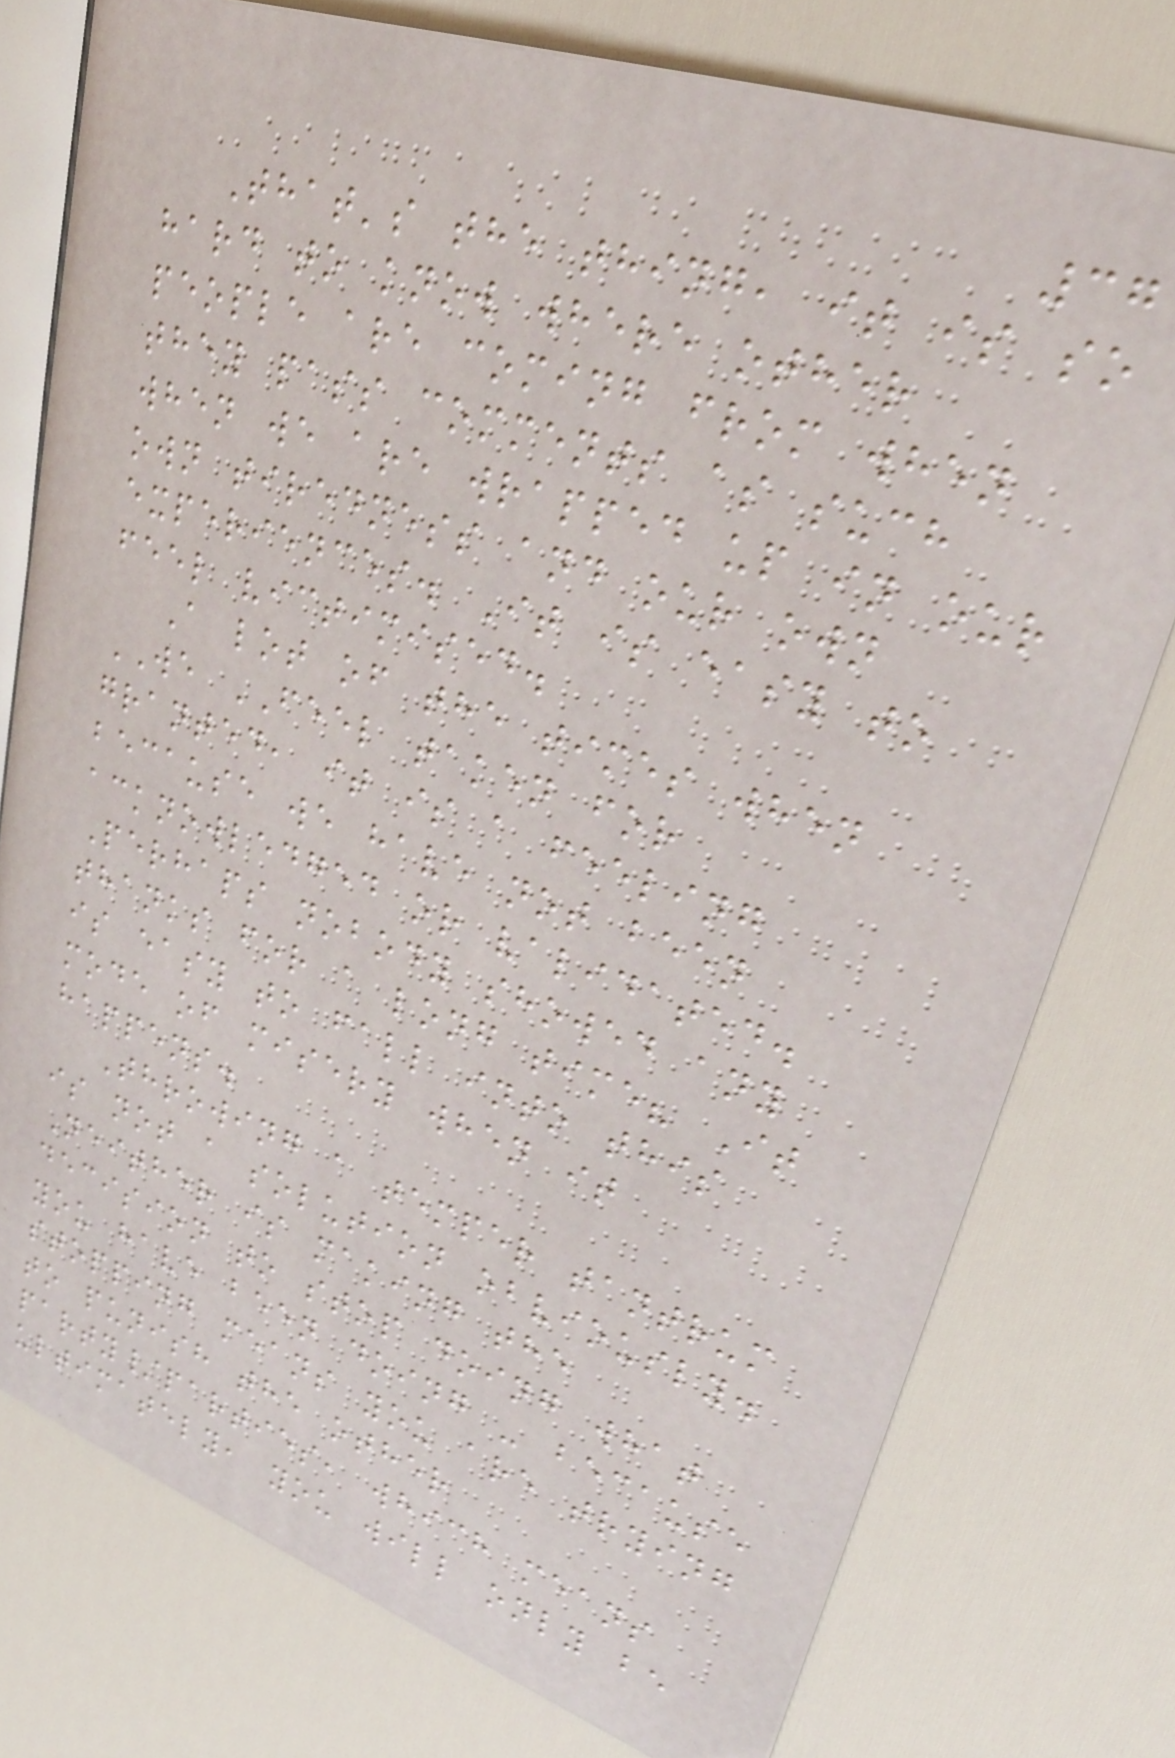37
That's the thing, it is so
hard to know where other
people are coming from when
they pass comments as such
when we are wrapped up in our
own tiredness and our own
experiences. It is easy to
feel victimised.
A lot of the times when
WE FEEL taken for
granted, it is a feeling
because we have not been
acknowledged or validated.
Perhaps nobody showed any
thanks for a long time? It
is easy to fall into this
mode of misery when it
happens.
Throwing a temper tantrum
is not a solution obviously.
Neither is making the
decision to stop doing what
you have been doing - because
stopping means you are trying
to punish the other
party/parties, which means
ultimately, you will only be
